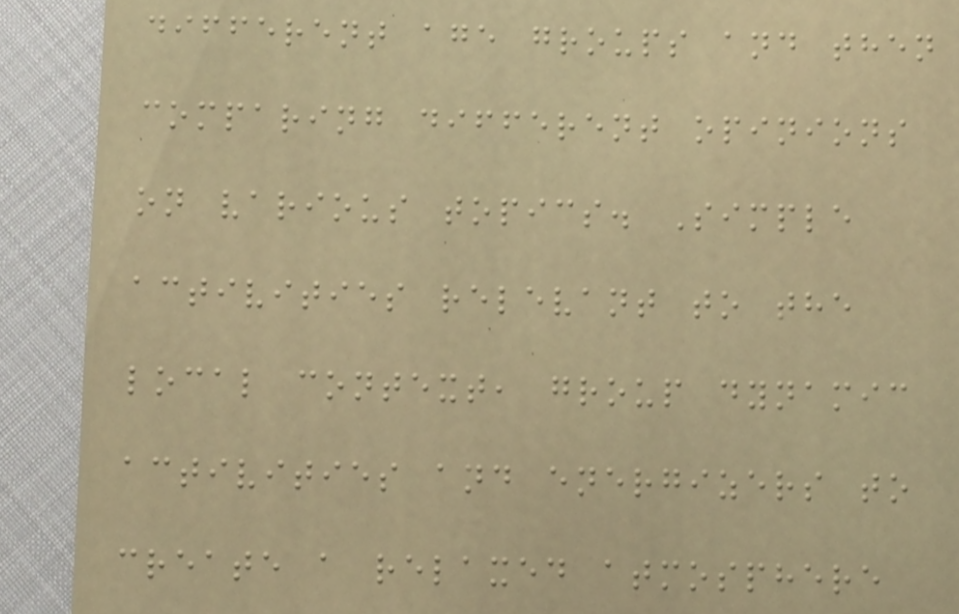different age groups and then
comparing different opinions
on various topics. Simple
activities relevant to the
local context, group dynamic
activities and energizers to
create a relaxed atmosphere
